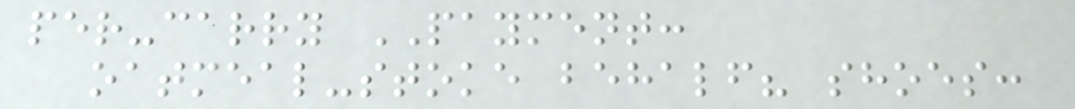per-carry PAYMENT:
oatmeal-stoke behalf? shoes:
